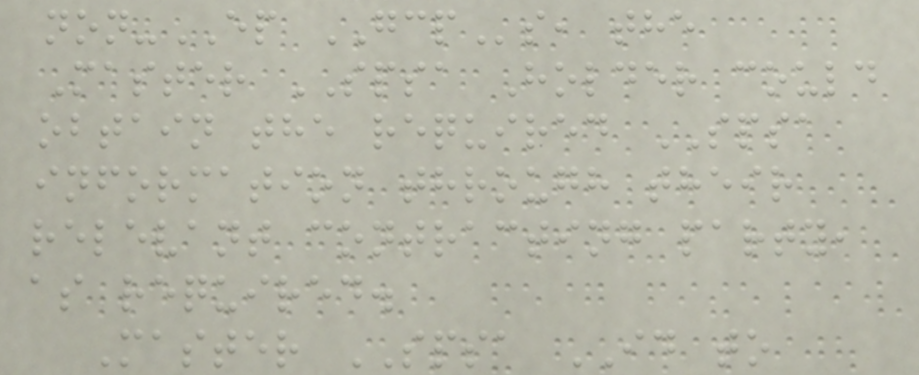non-EP GCPs, the
Master SPSA Holder could
obtain the required SPSA
information through their
relevant contracting party,
as required.
Master SPSA ID to
